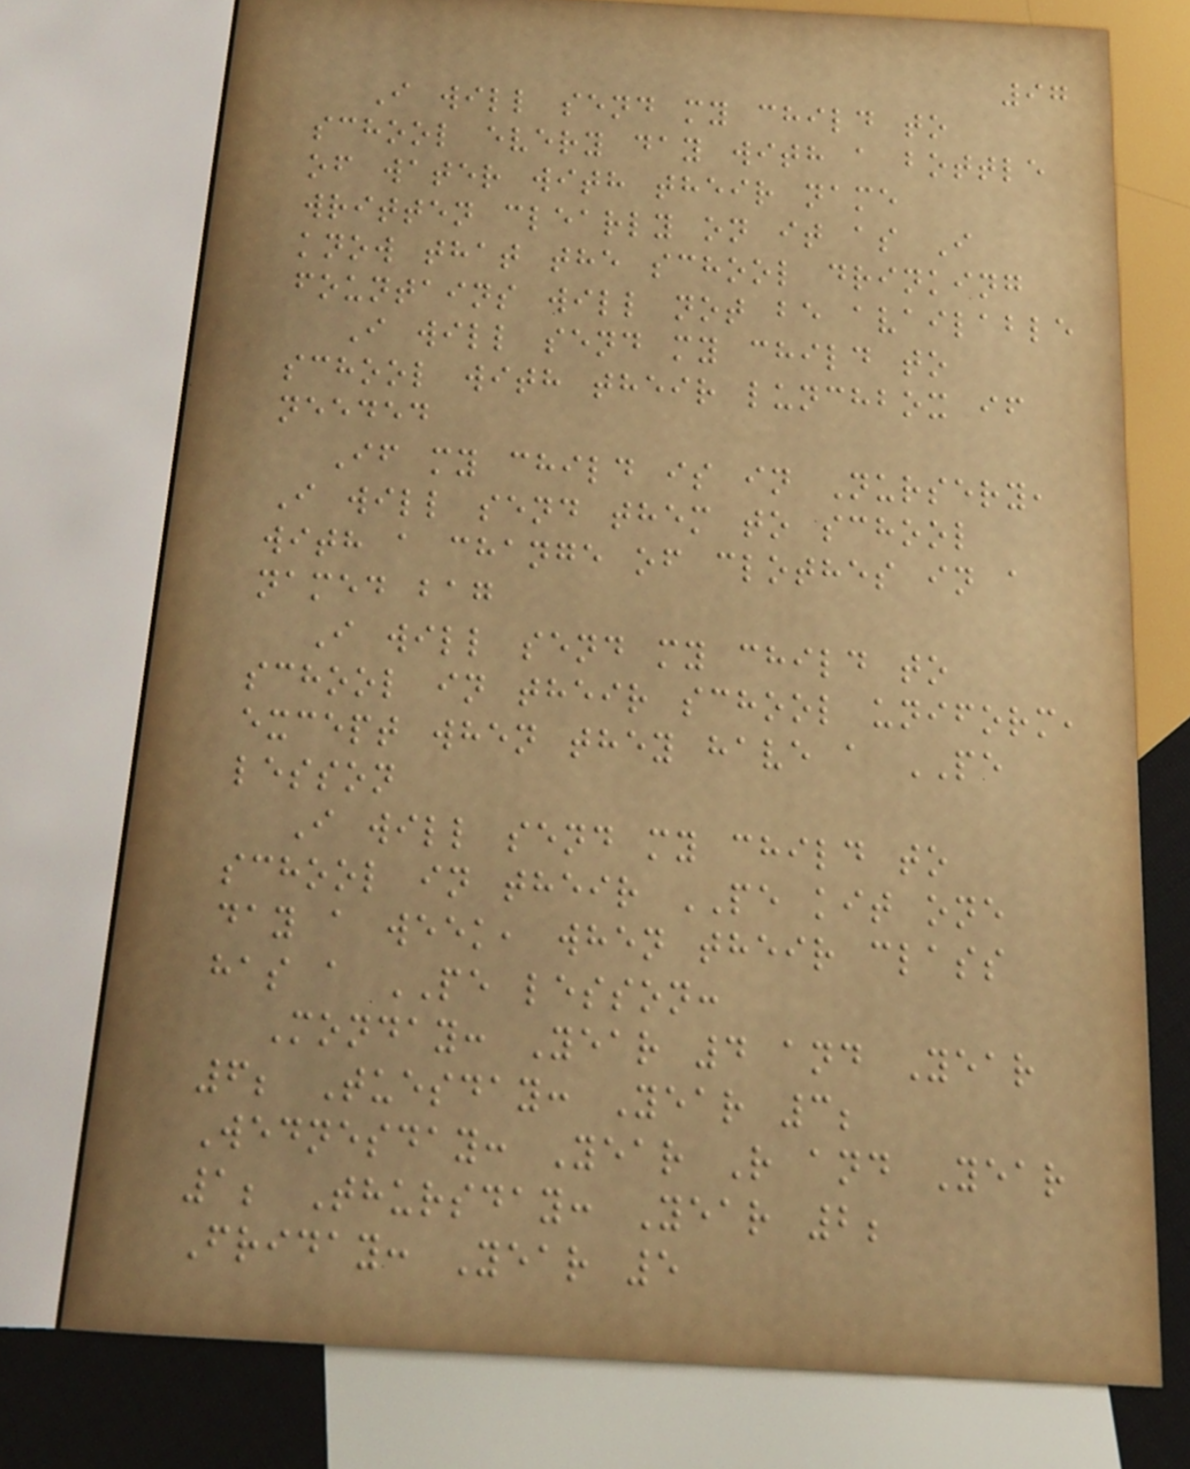97
I will send my child to
school every day with a bottle
of water with their name
written clearly on it as I
know that the school drinking
fountains will not be available
I will send my child to
school with their lunchbox if
needed
If my child is in Nursery,
I will send them to school
with a change of clothes in a
named bag
I will send my child to
school in their school uniform,
except when they have a PE
lesson
I will send my child to
school in their PE kit one
day a week, when their class
has a PE lesson:
Monday: Year 4 and Year
6; Tuesday: Year 3;
Wednesday: Year R and Year
1; Thursday: Year 2;
Friday: Year 5
